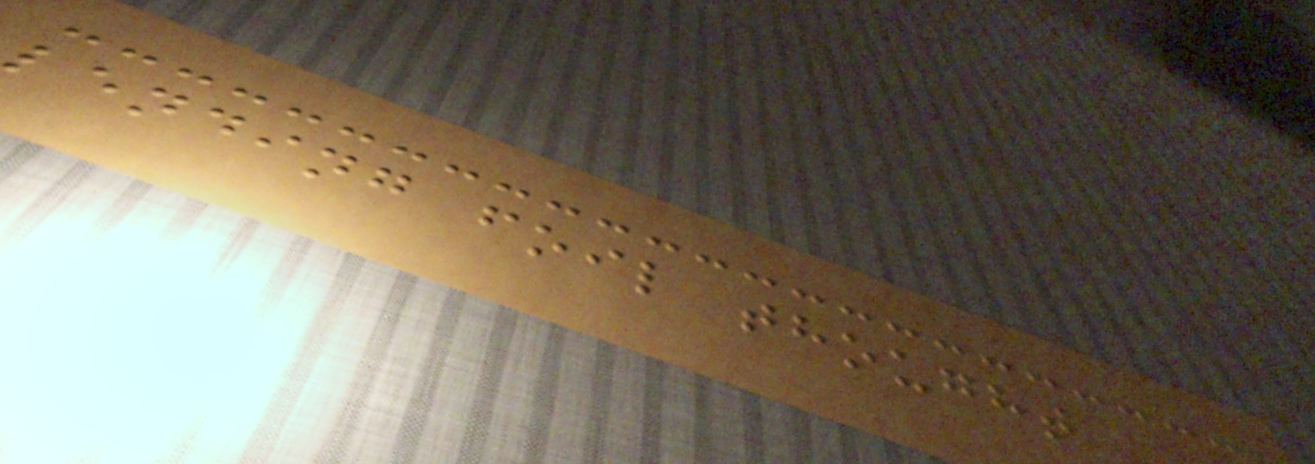lending foil thought
